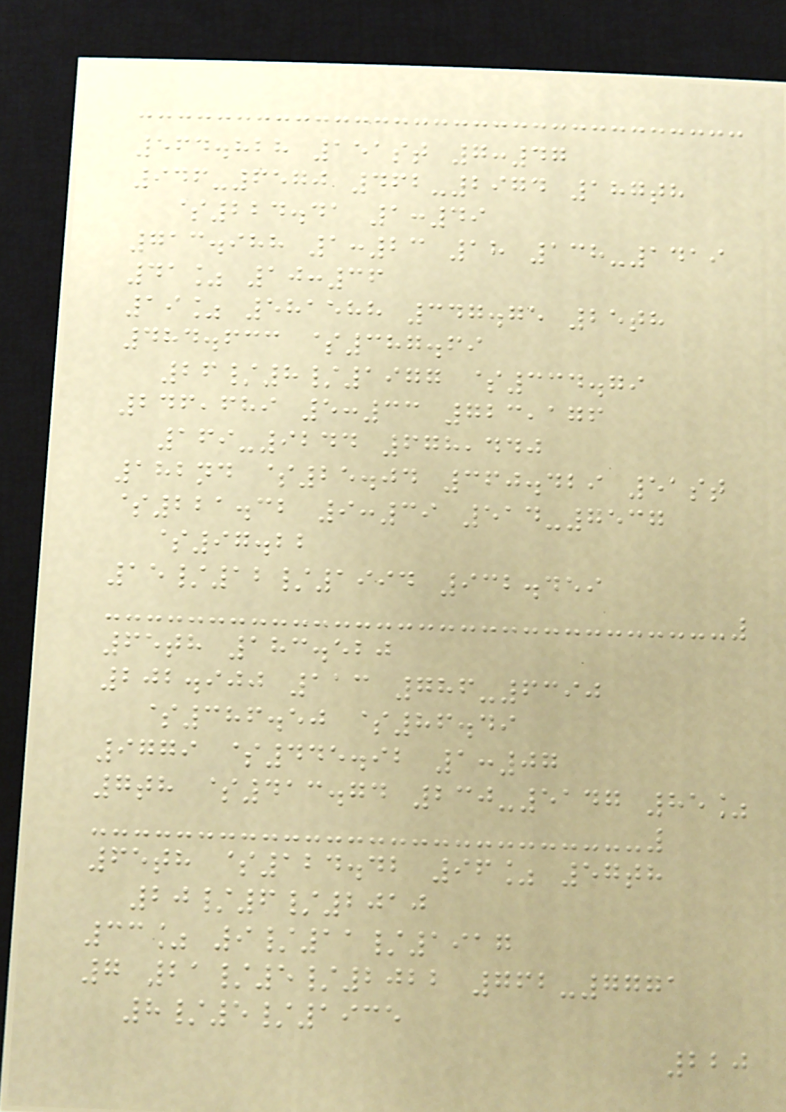564.828 151st 7:47
946-6570 462-2974 187th
$224.41 1:49
713.988 1:23 18 138-1419
41% 10:36
19% 581588 347.75 25th
484.633 $387.69
26/8/1977 $334.79
246,689 5:33 723,176
169-9244 678,440
182nd $25.04 360.429 51st
$221.32 9:39 514-7537
$97.22
15/12/1994 932.459
65th 183.520
202.900 113 786-6390
$386.50 $86.49
9779 $445.92 1:07
7th $413.74 230-5147 85%
65th $124.42 96% 57th
20/6/2010
33% 9/11/1917
7 21/5/2022 762-7771
8/5/1935
220
